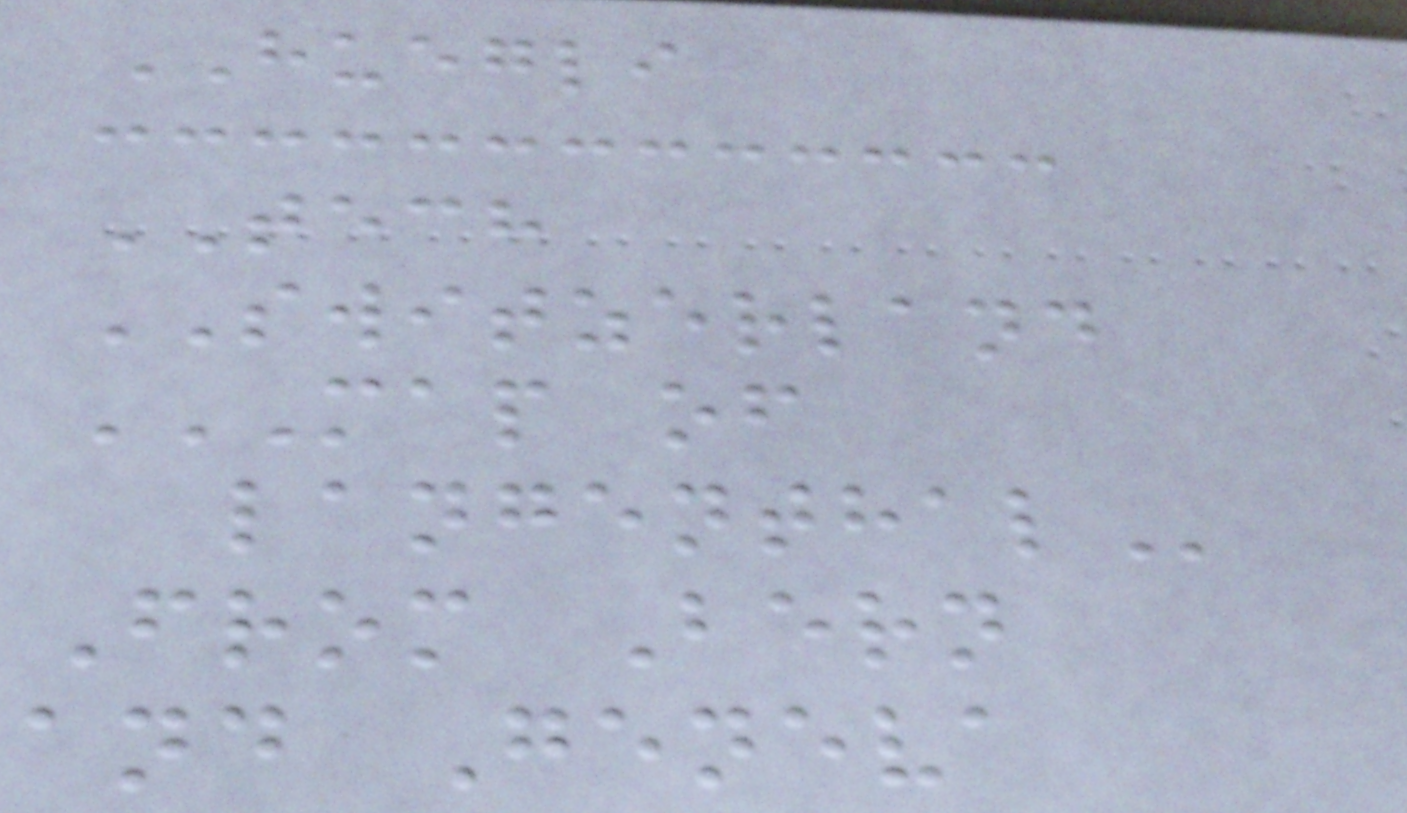HUEGLI
TECH
SWITZERLAND
MAP OF
LANGENTHAL
From Bern
and Geneva
